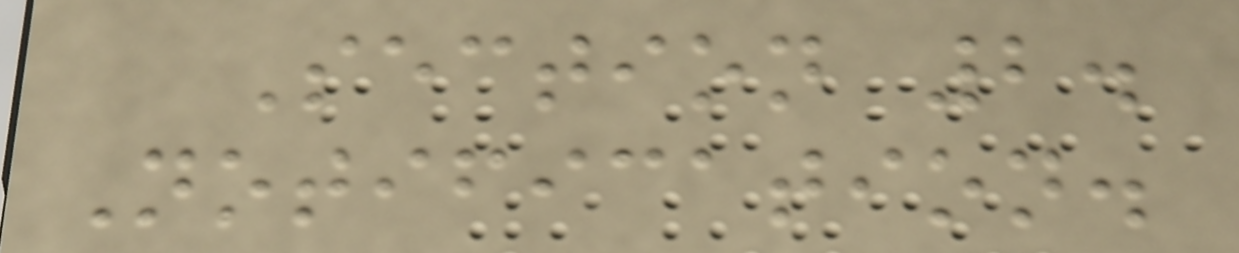Section 2.
Notification.
